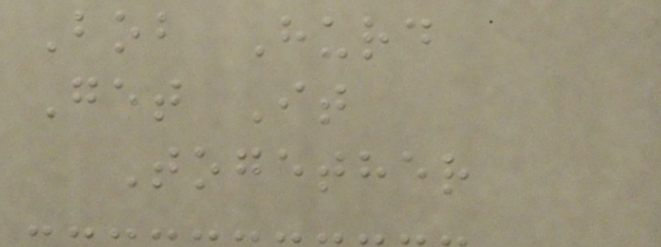Bob Hurd
Get It
Together
